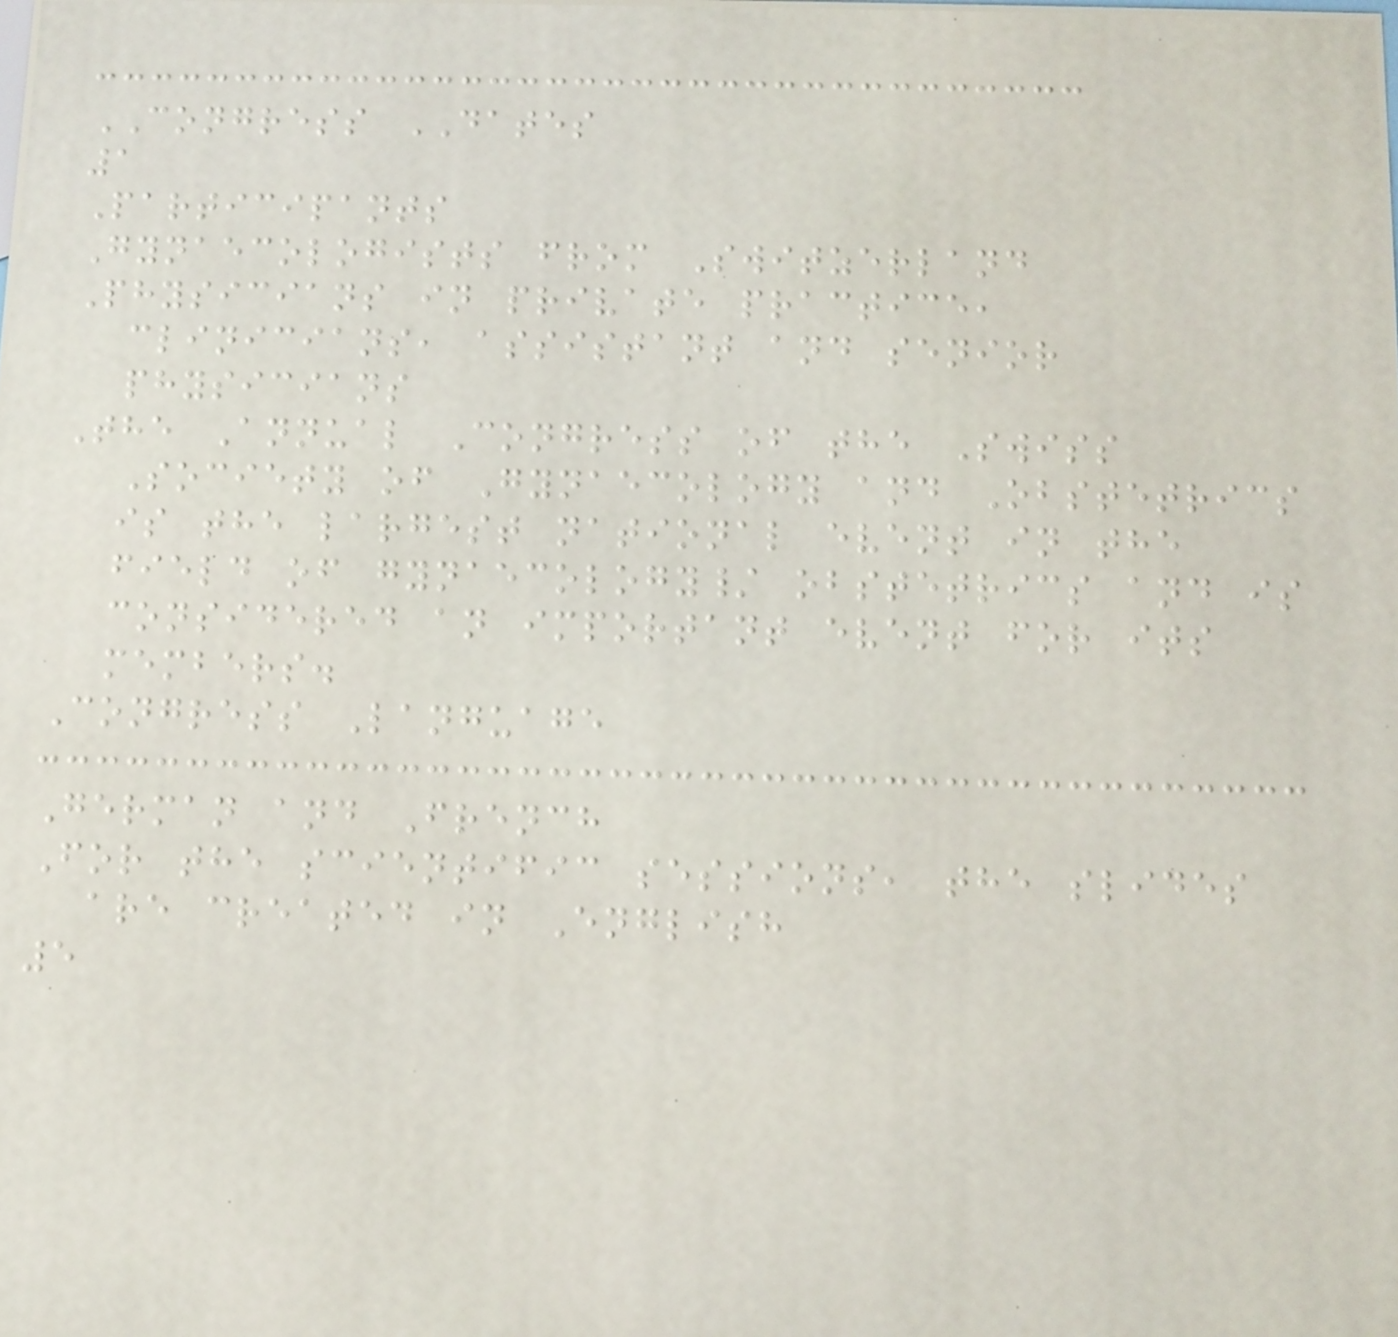CONGRESS DATES
1
Participants
Gynaecologists from Switzerland
Physicians in private practice,
clinicians, assistant and senior
physicians
The Annual Congress of the Swiss
Society of Gynaecology and Obstetrics
is the largest national event in the
field of gynaecology/ obstetrics and is
considered an important event for its
members.
Congress Language
German and French
For the scientific sessions, the slides
are created in English
5
